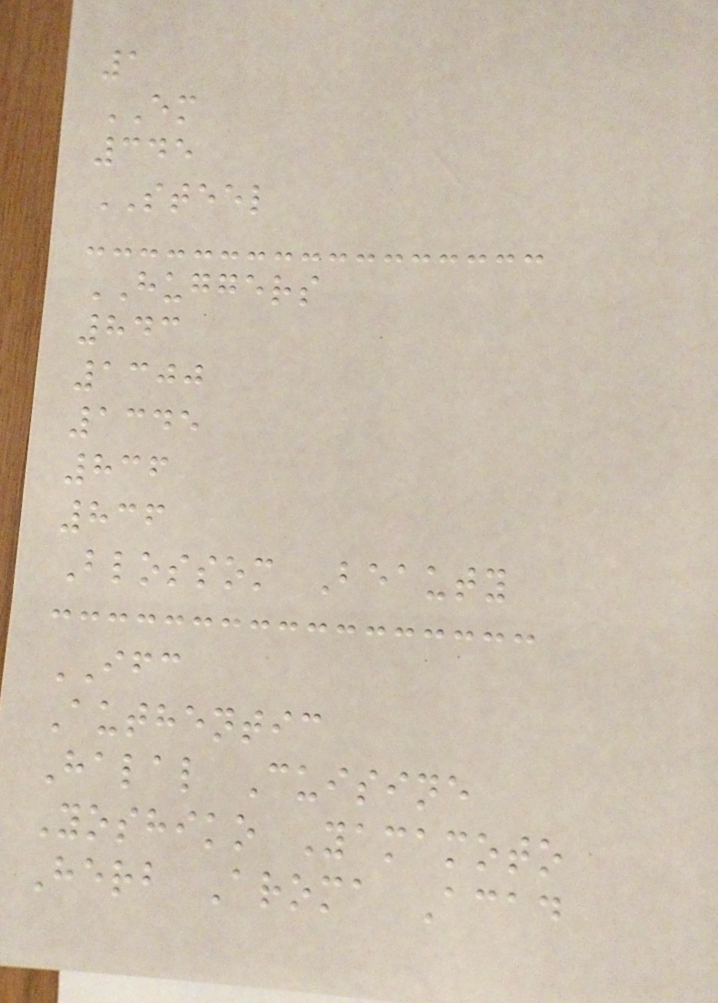1
EM
345
STEEL
HUGGERS
843
1300
1345
836
836
Blossom Beauty
IFC
Authentic
Halal Cuisine
Yoshiko Yamamoto
Herb Aroma Acad
